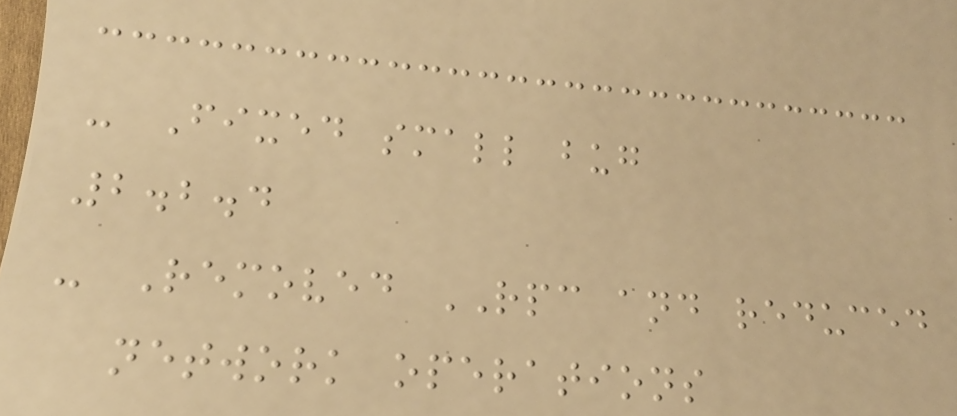- Fixed small bug
2.2.4
- Removed RPC and reduced
network operations
